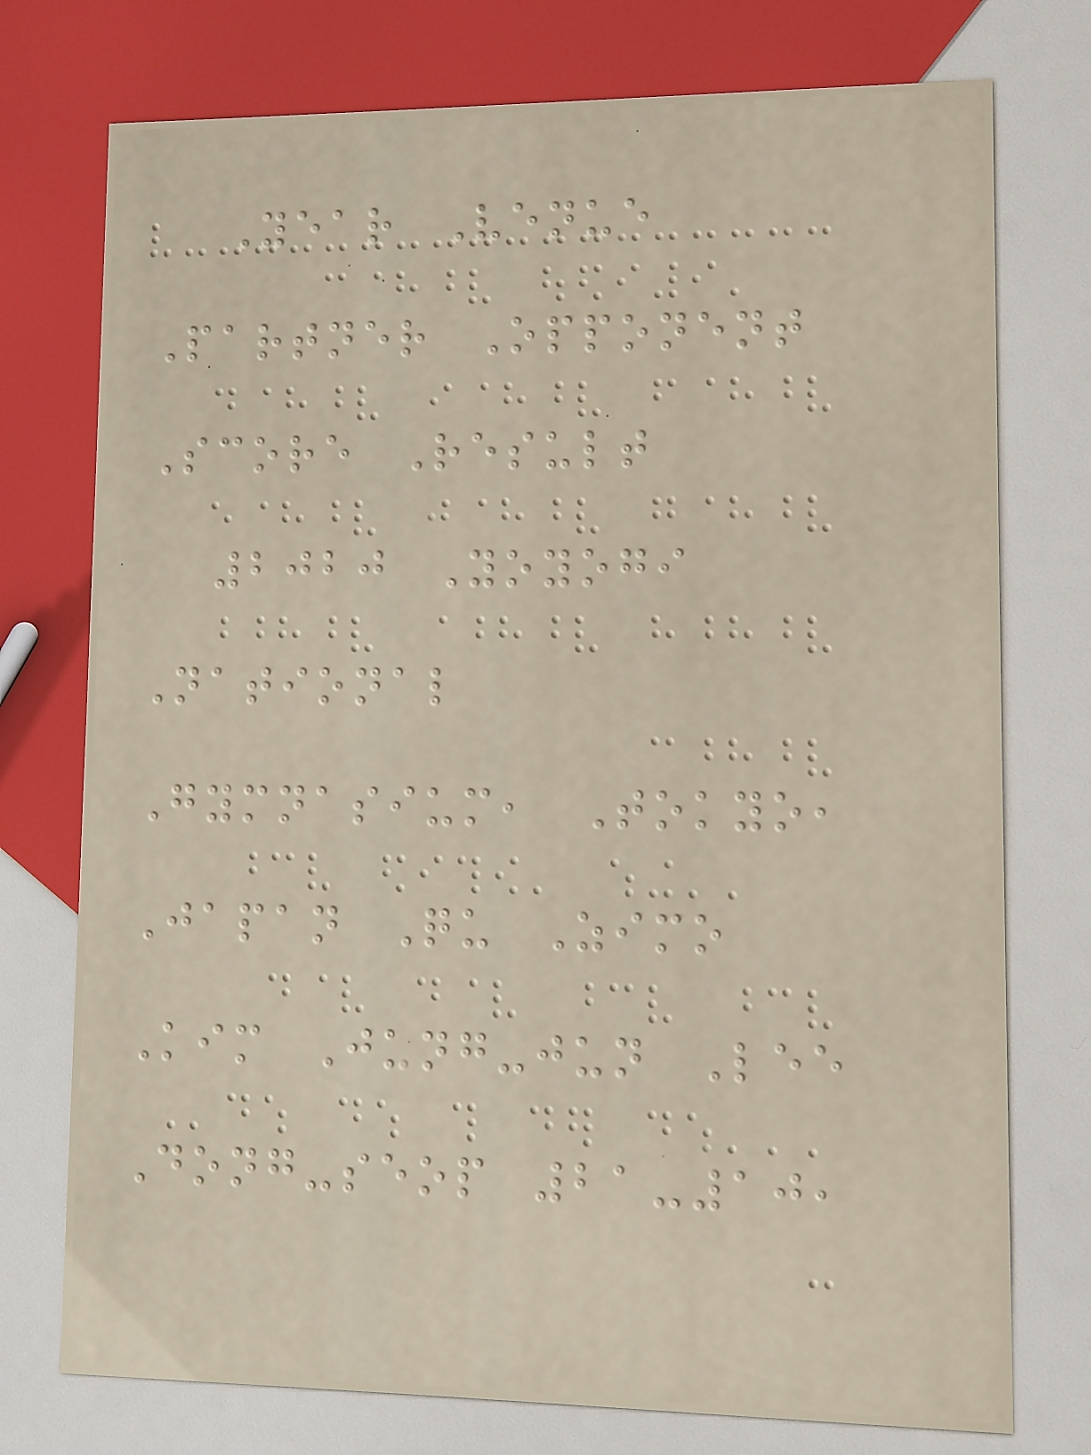Year Venue
Partner Opponent
Score Result
2020 Yoyogi
National
Gymnasium, Tokyo,
Japan Qu Zimo
Kim Jung-jun Lee
Dong-seop 21-10,
